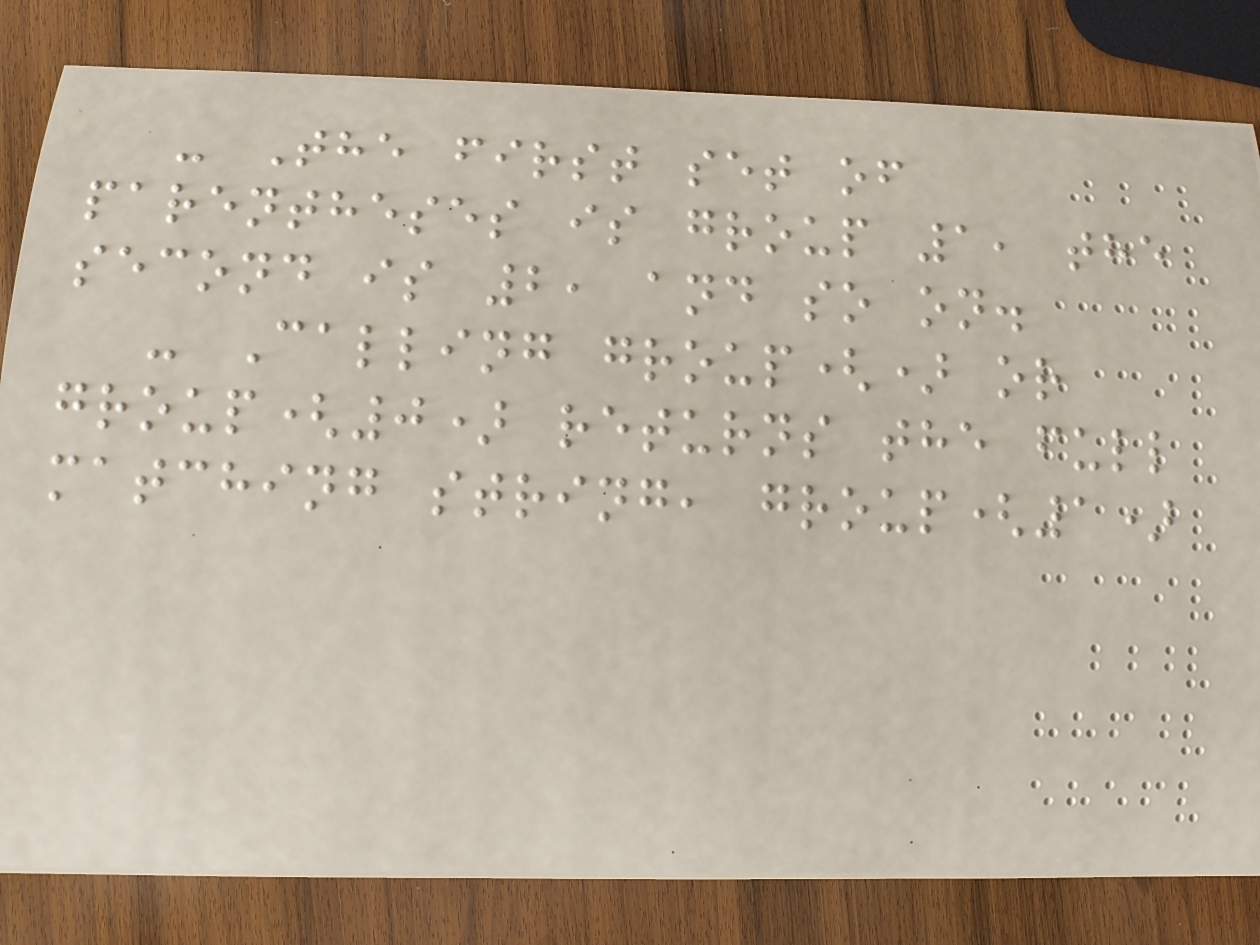- The first set of
parentheses is group 1, the
second is 2, and so on.
- Calling group() or
group(0) returns the full
matching string, group(1)
